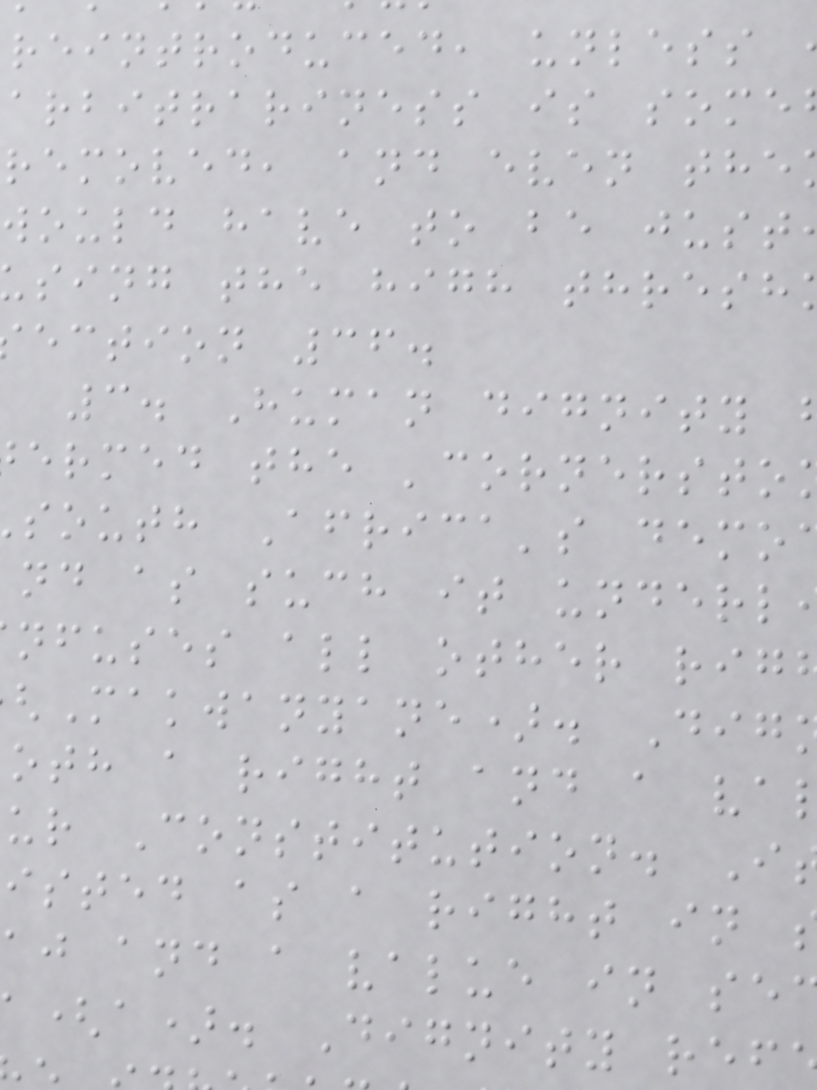reintroduced, unless
arbitrariness is some
removed, and even the
would have to be just
sing the high thresh
ection 36.
3. Human dignity
ermed the 'cornersto
south Africa's demo
nd as such it underl
nfuses all other rig
Makwanyane). Dig
oth a right and a va
ur Constitution. I
isted as a right in
aj and a value in se
(a). Dignity ref
